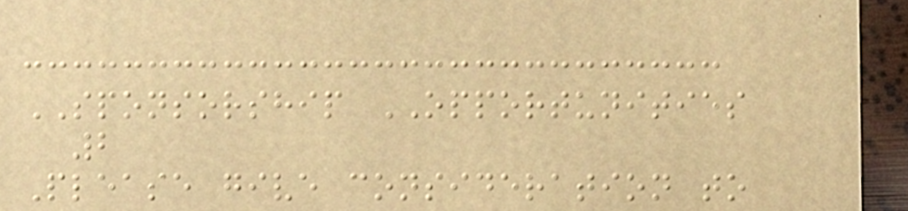SPONSORSHIP OPPORTUNITIES
2
Please give consideration to
